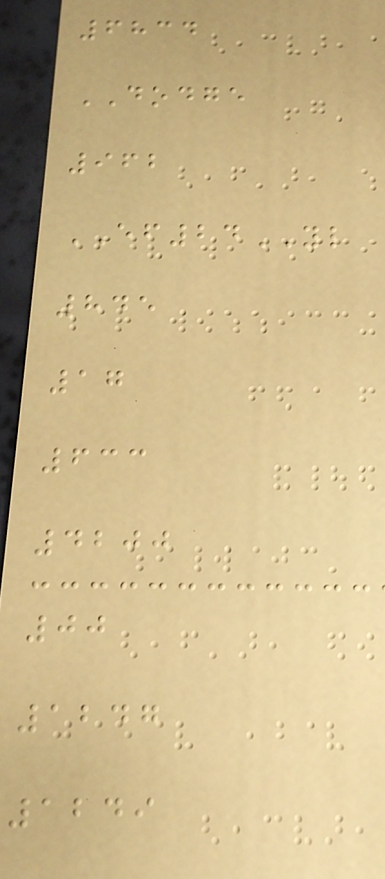6834
DODGE
962
EF24YL
845
17
633
4200
00
1247
1249
